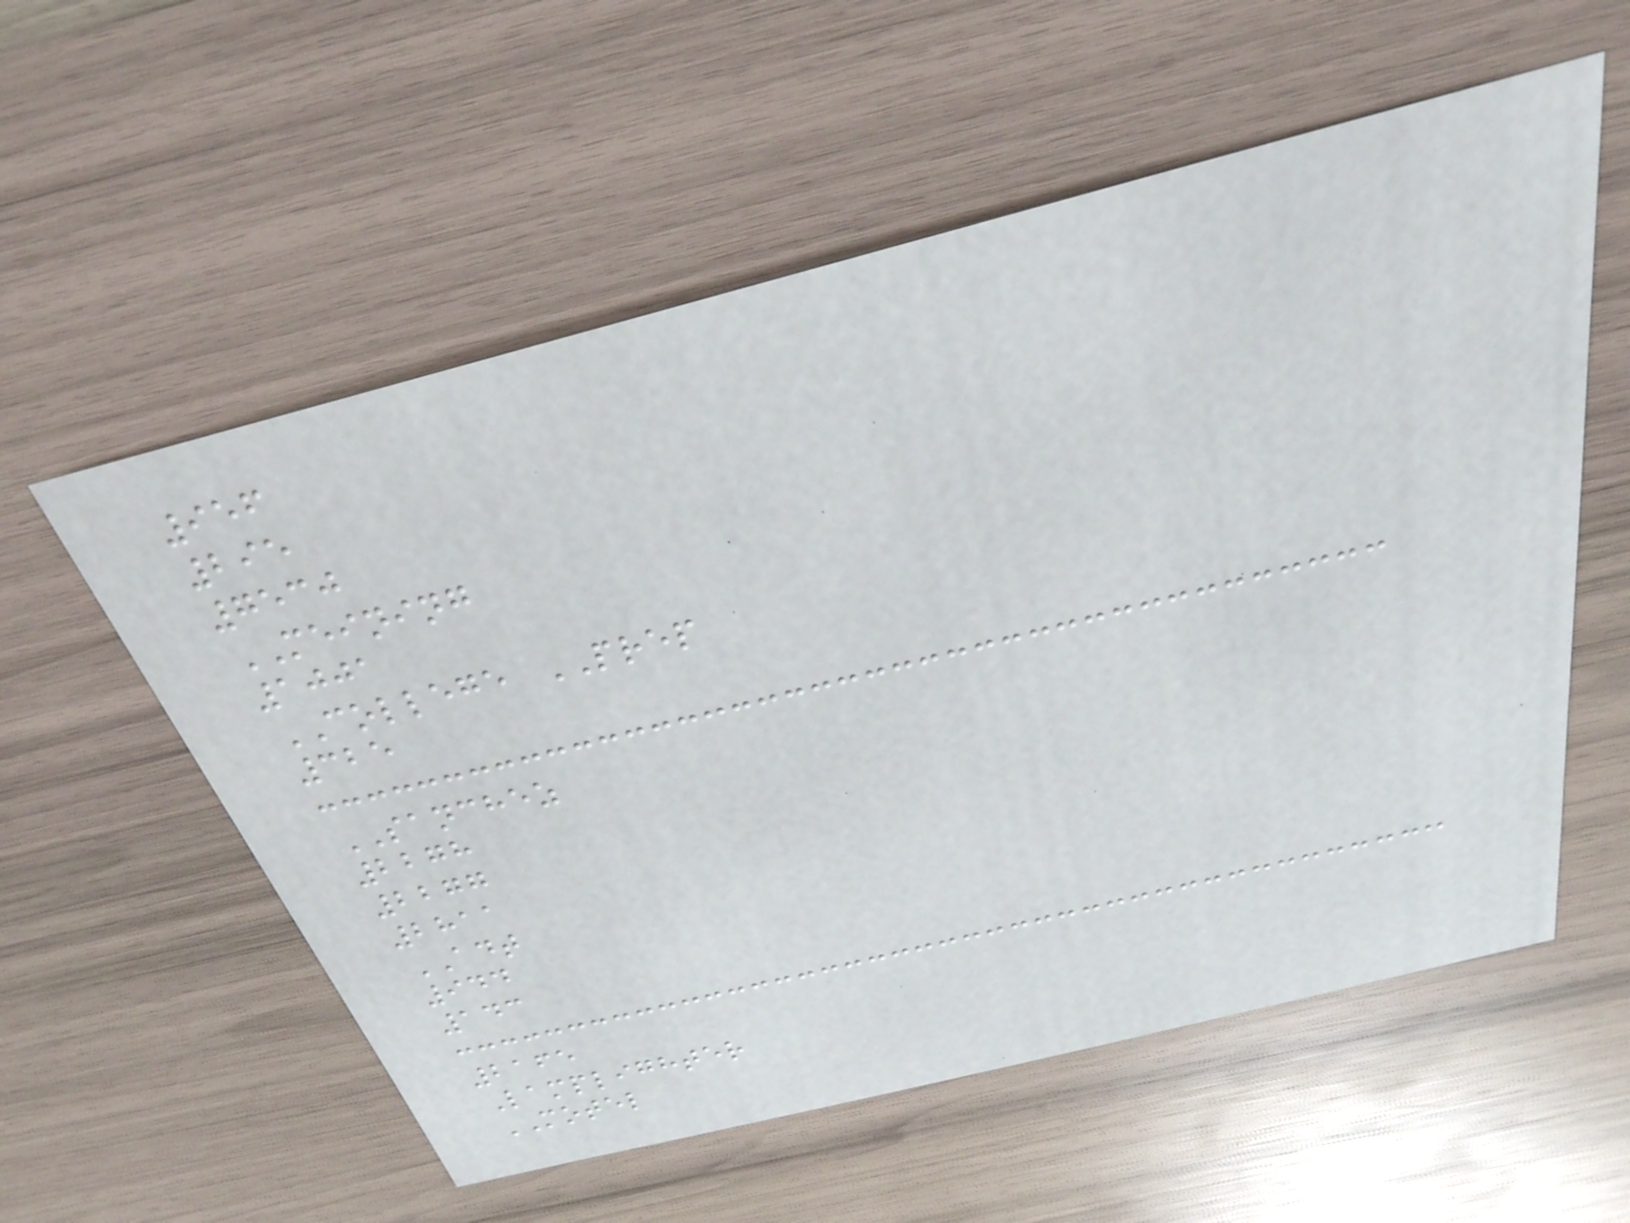956
295
7530
MEINING
1001
COLLEGE PREP
325
SANCHEZ
2278
2277
2811
ADT
944
143
2165
Lamplighter
MOTEL
